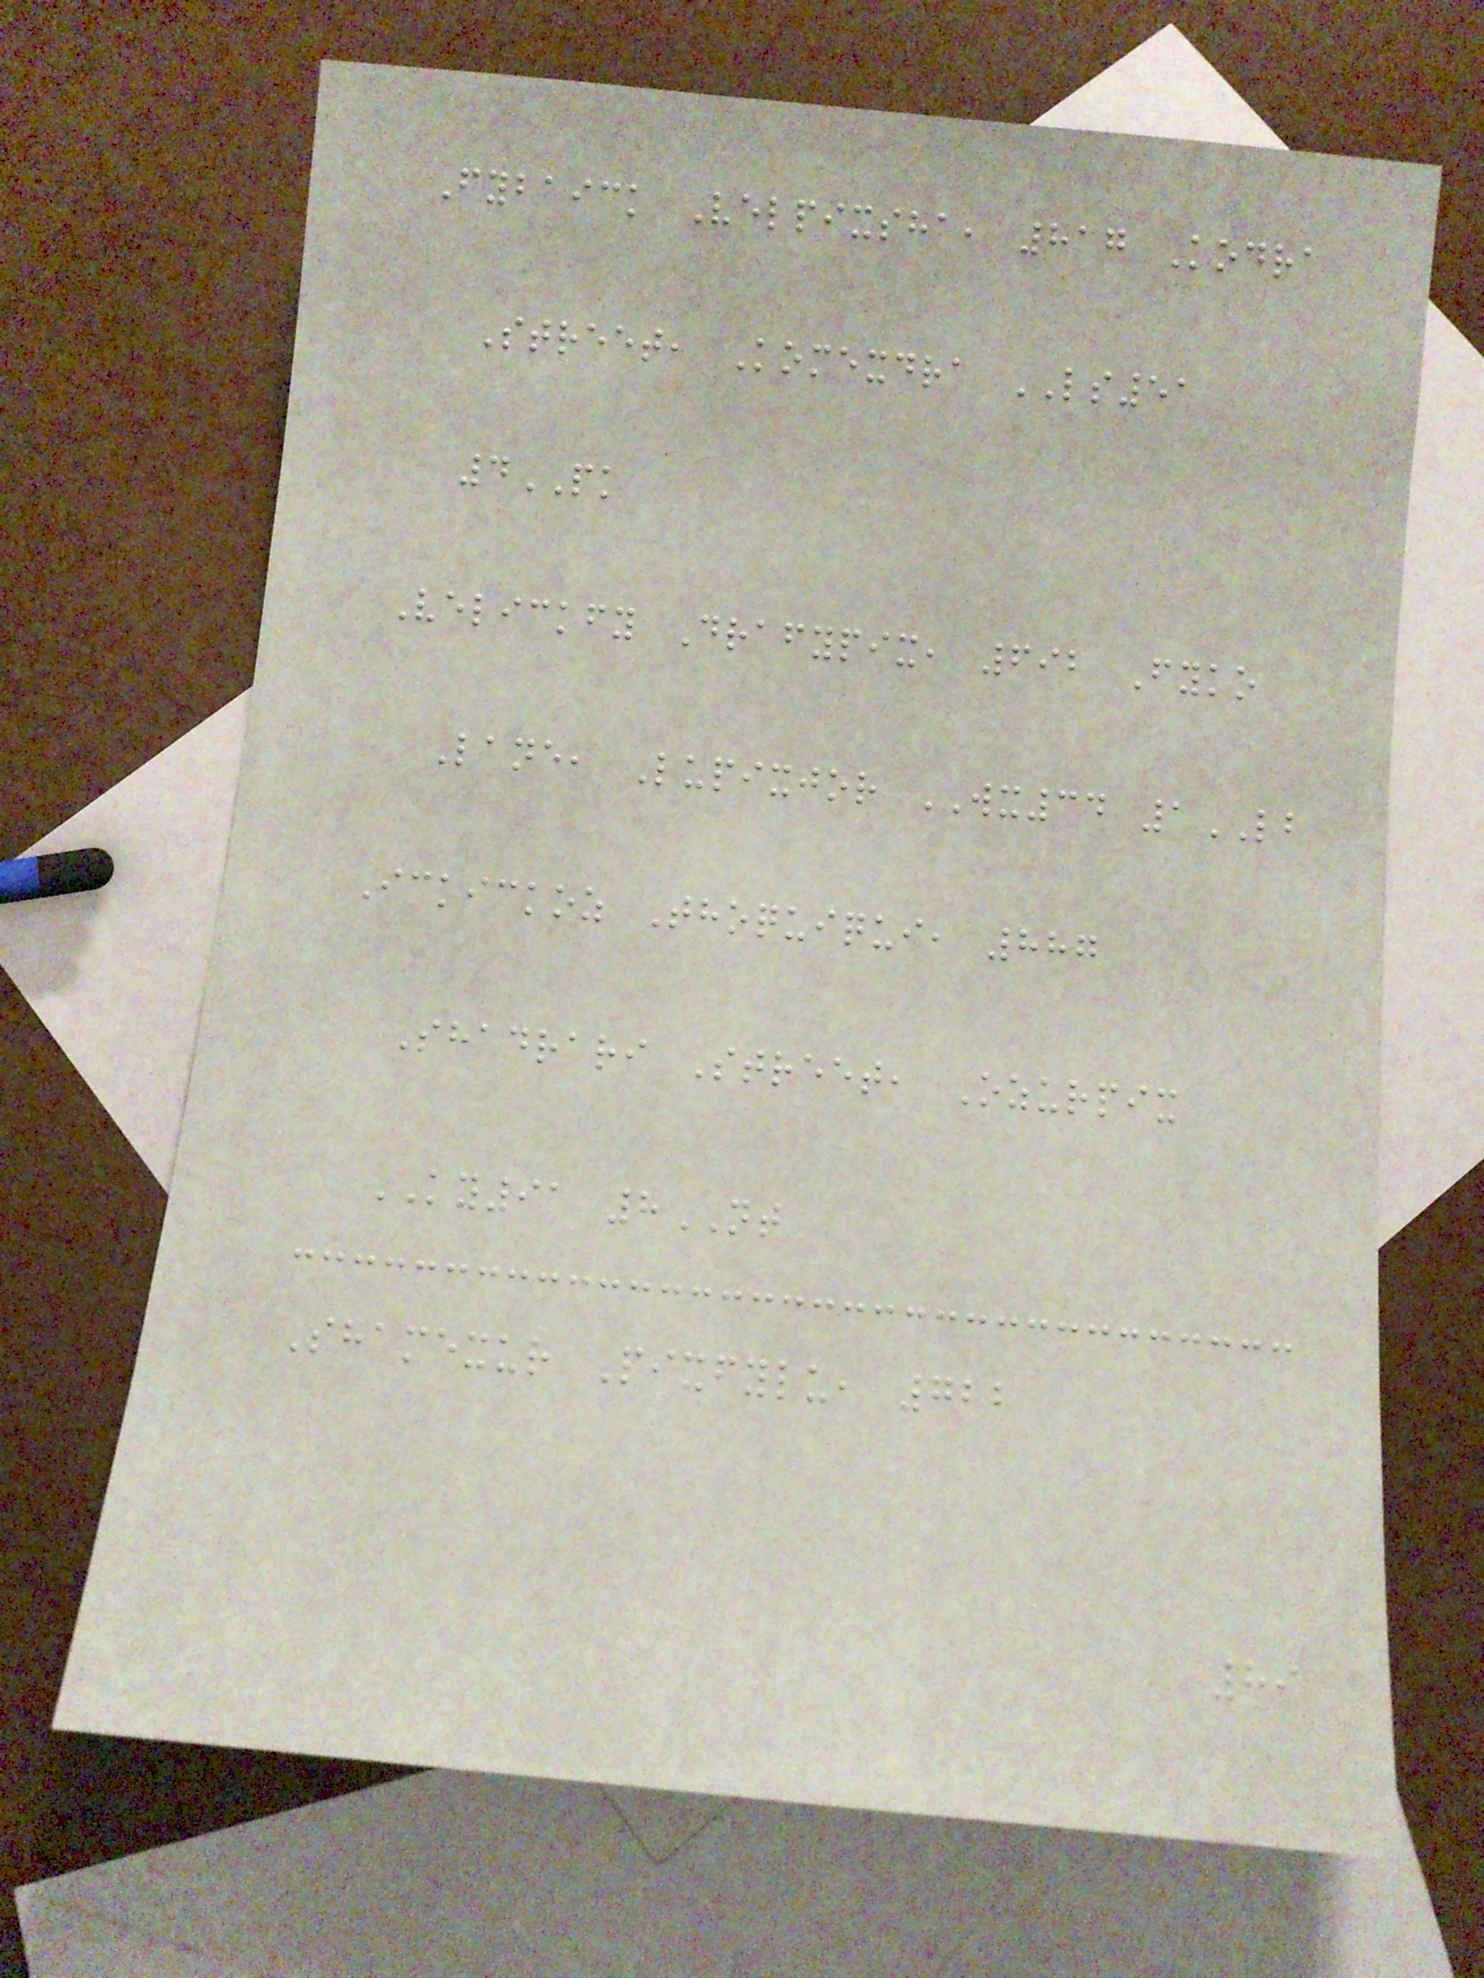Fybaick Velpixsha, 817 Kodra
Street, Komexdra LS51
4PK
Velickfy Drafypix, 692 Fyko
Lane, Lupixjor WX34 1LB
Ickickoz Thoquiqui, 887
Shadrari Street, Ozurpix
KY91 8NT
Shamexur Pixfylu, 722
89
